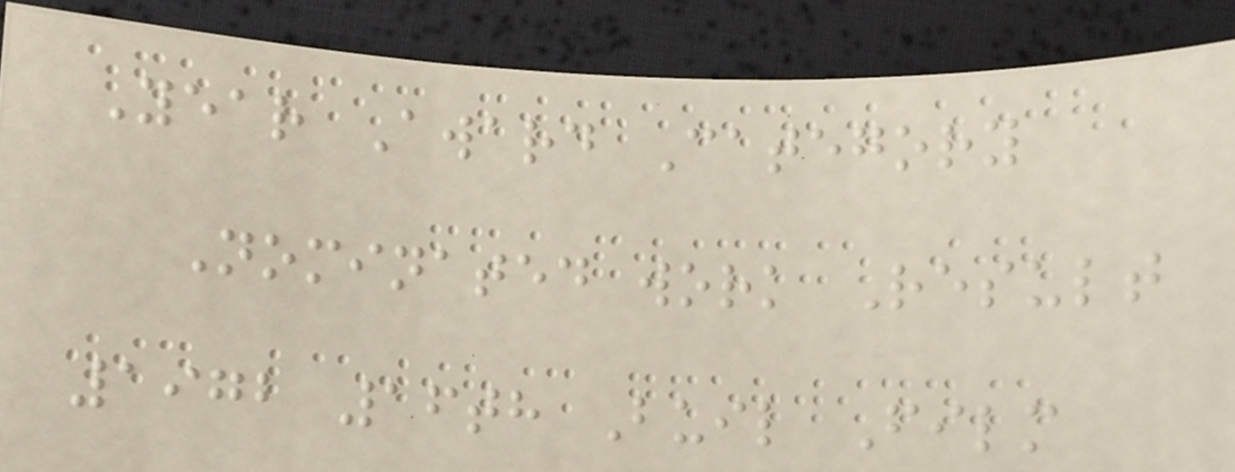Year Award Category
Nominated work Result
1972 16th Buil Film
